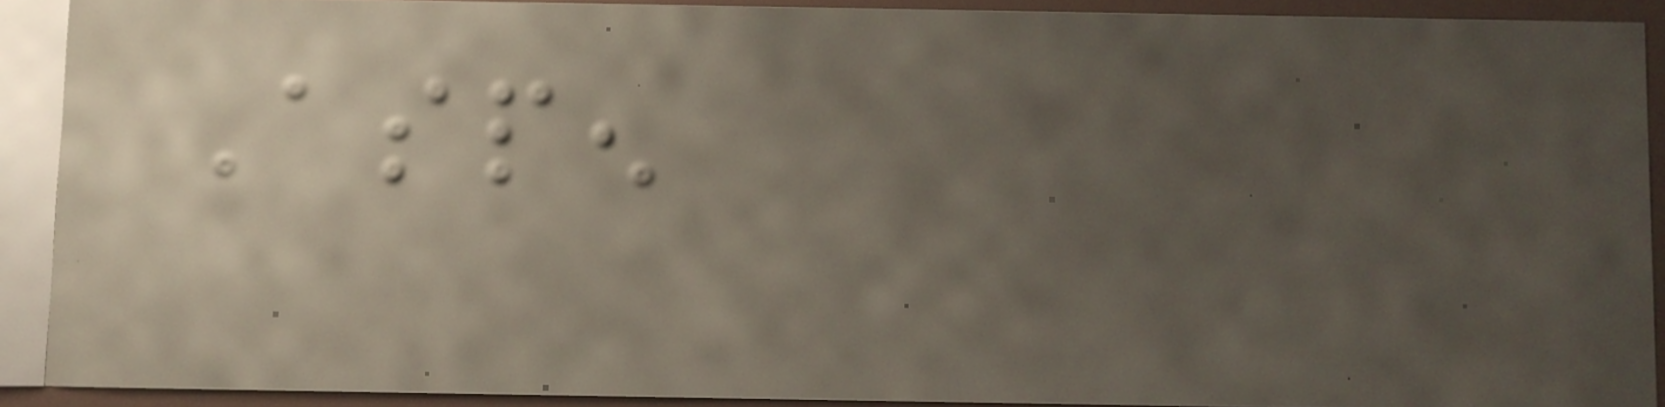Aspen
